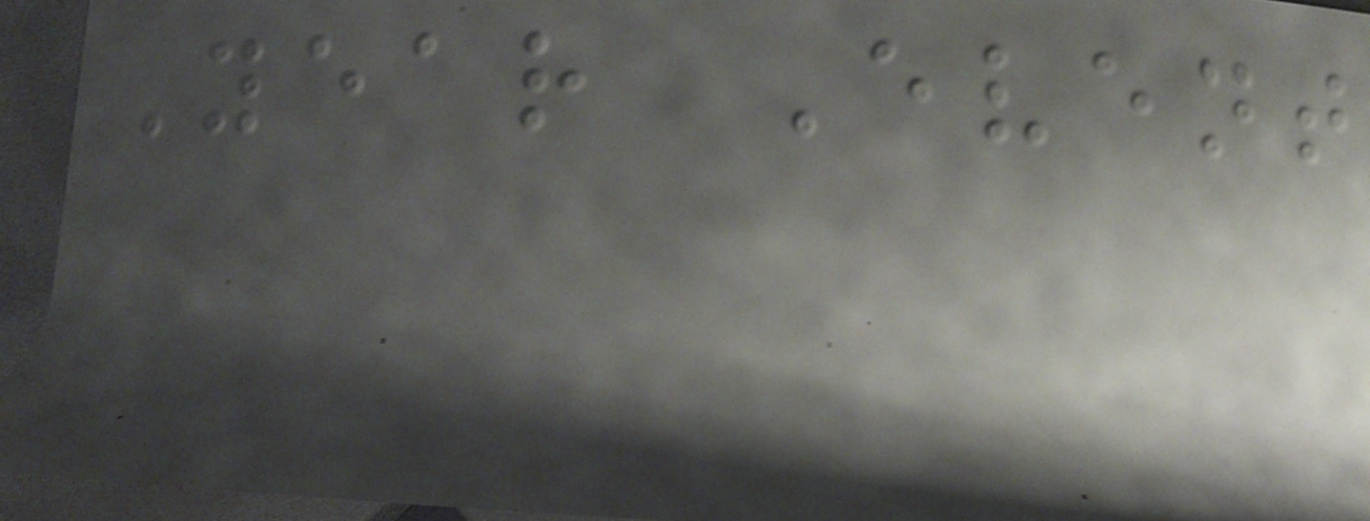Year Event
